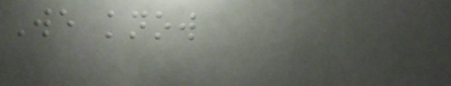We know
